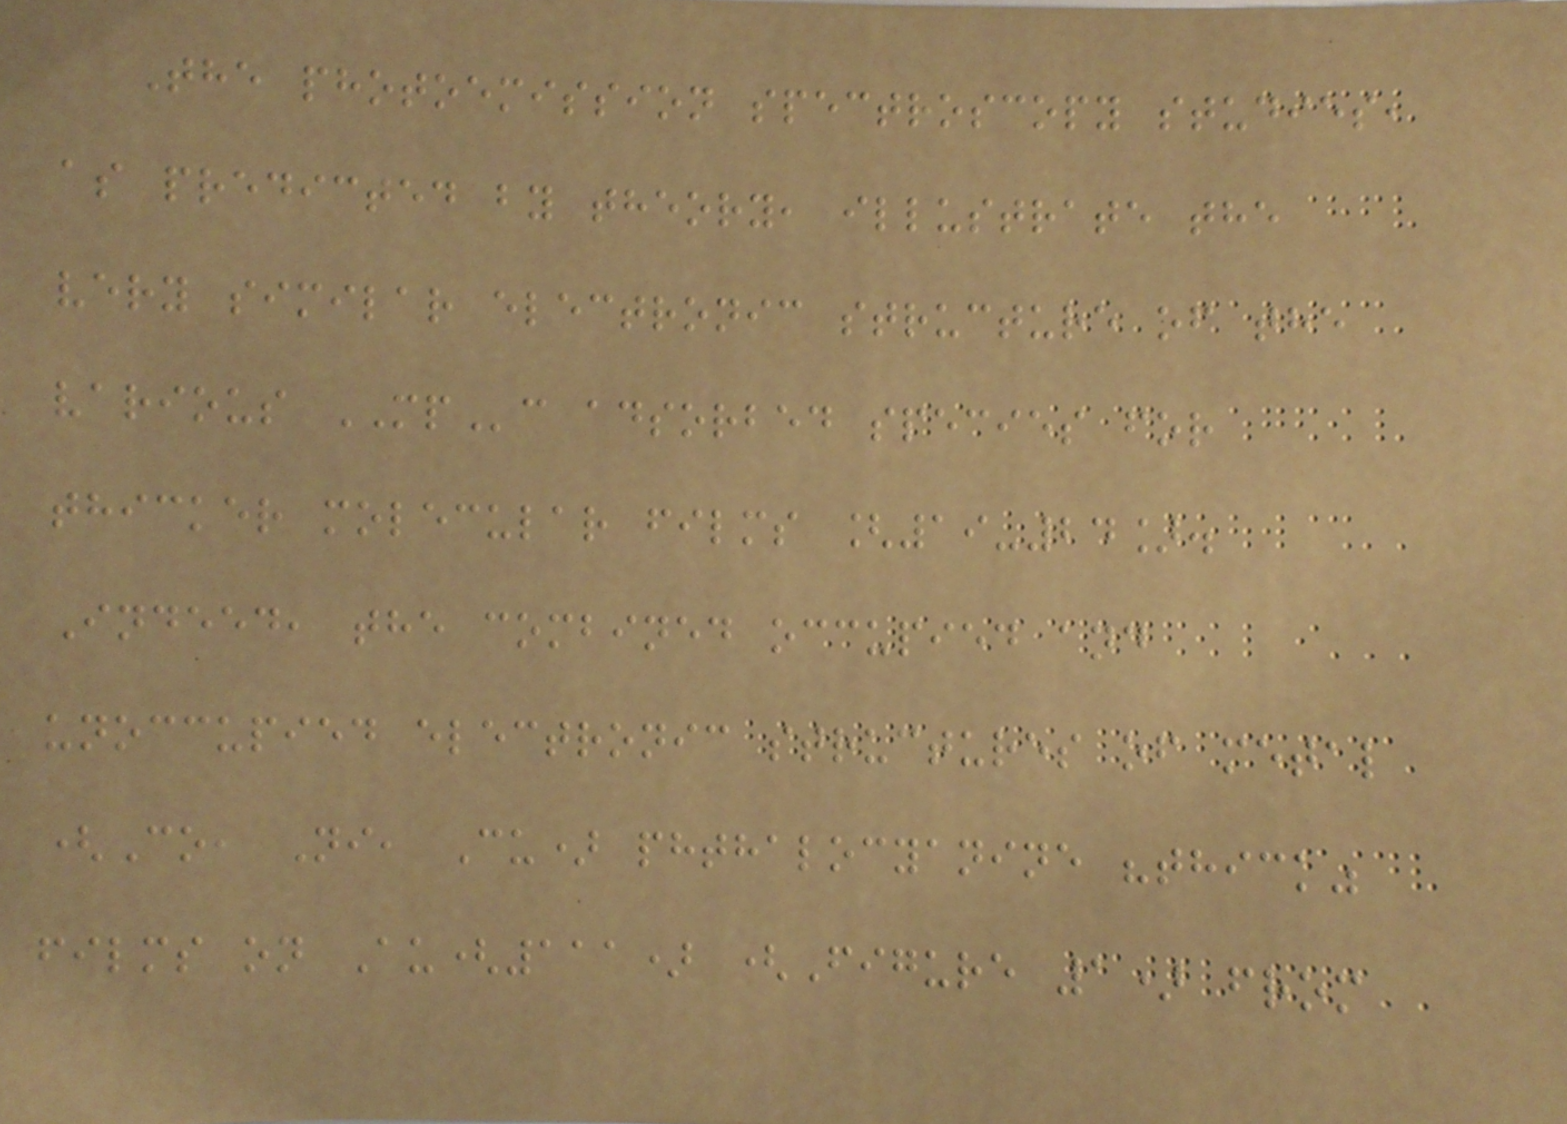The photoemission spectroscopy studies,
as predicted by theory, illustrate the
very similar electronic structure of the
various MPc adsorbed species for
thicker molecular films [19-24].
Indeed, the combined occupied and
unoccupied electronic structures of metal
(Co, Ni, Cu) phthalocyanine "thick"
films on Au(111) (Figure 1) from
